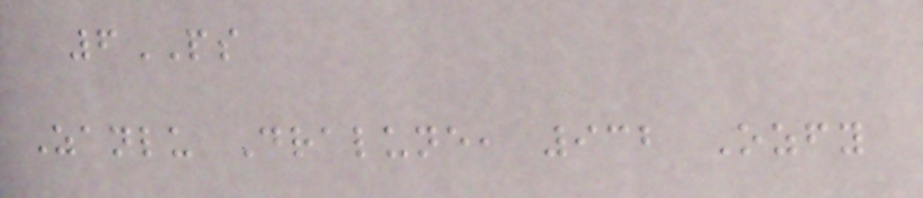6PS
Zanlu Dralune, 932 Ozfy
